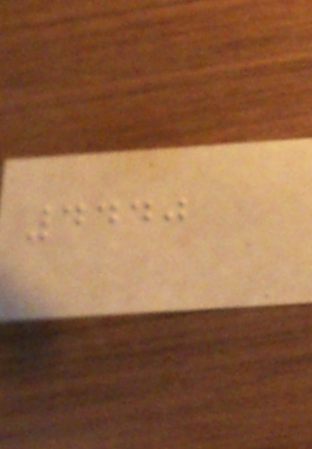4440
